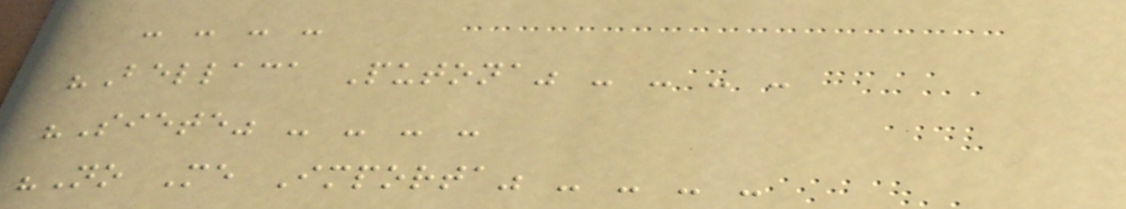- - - -
"Bellaca Putona" - - - -
"Siete" - - - -
"No Me Importa" - - - -
